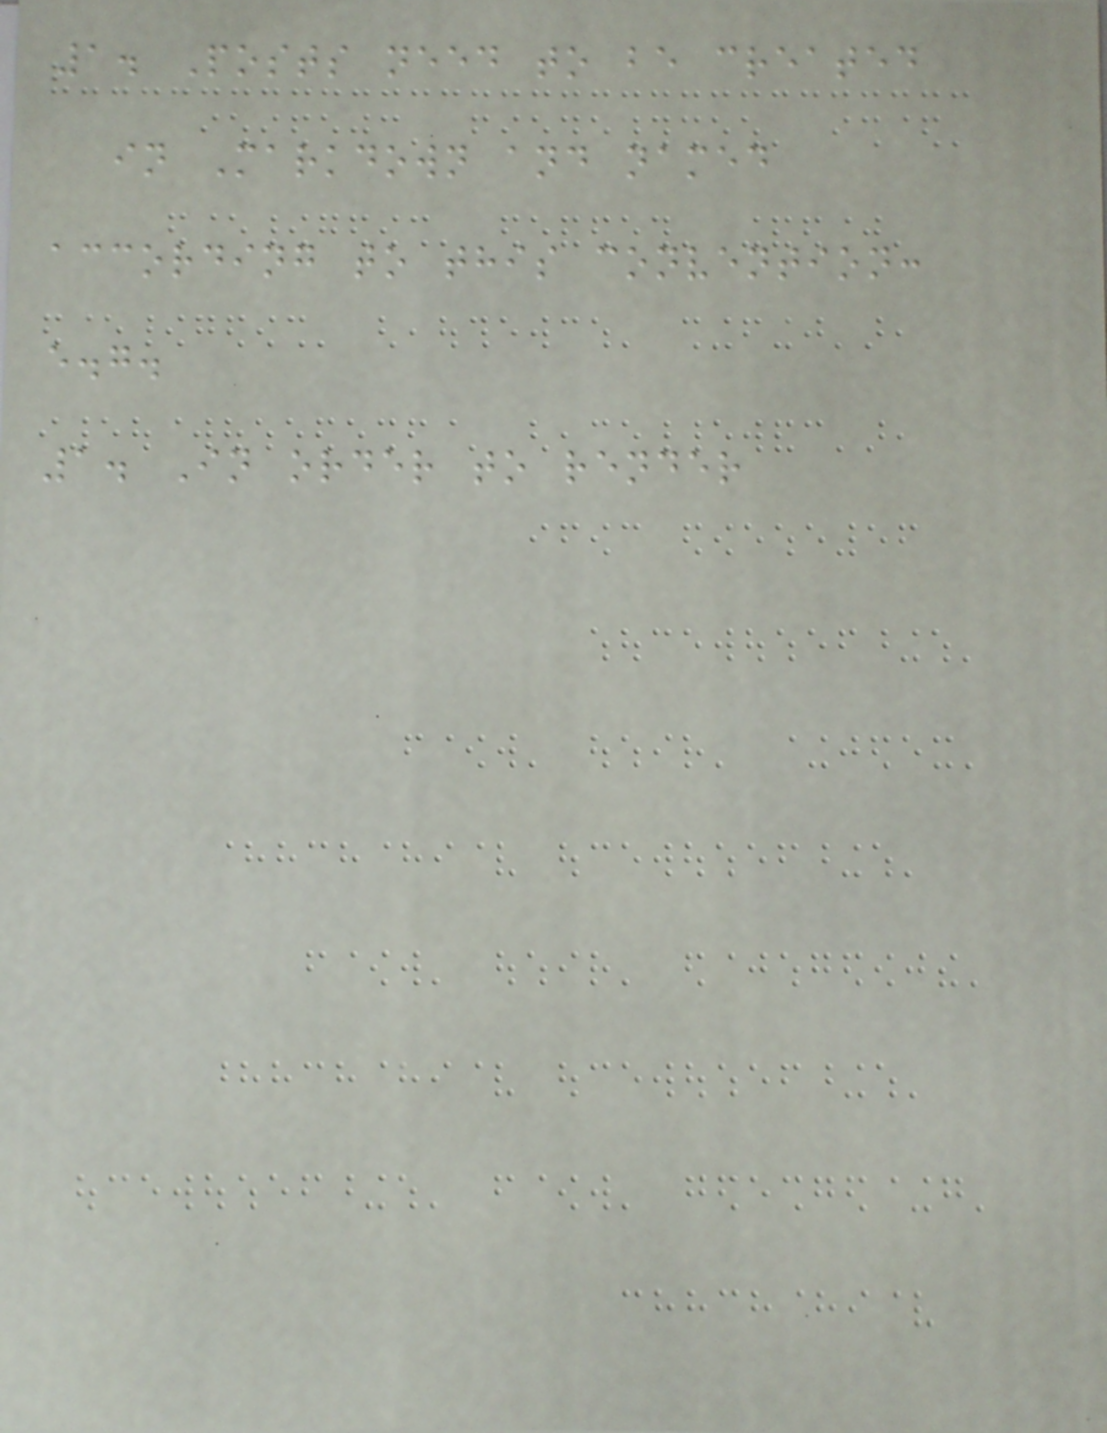1. Posts need to be created
in Markdown and named
according to this convention:
e.g.
1. In order to render
